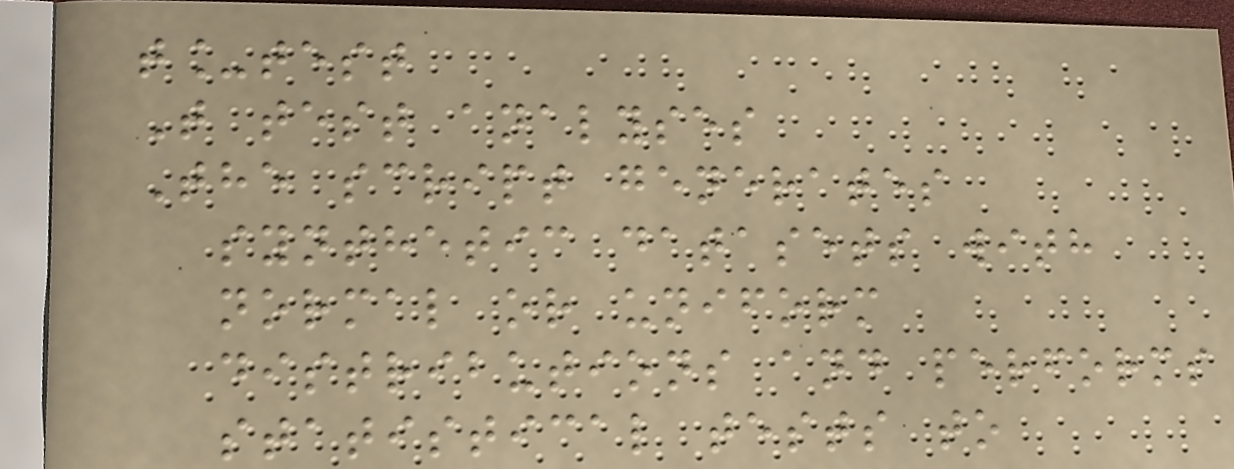t_test
T test analyses
The script generates
synthetic datasets with
normal or uniform
distributions and performs
statistical tests to
